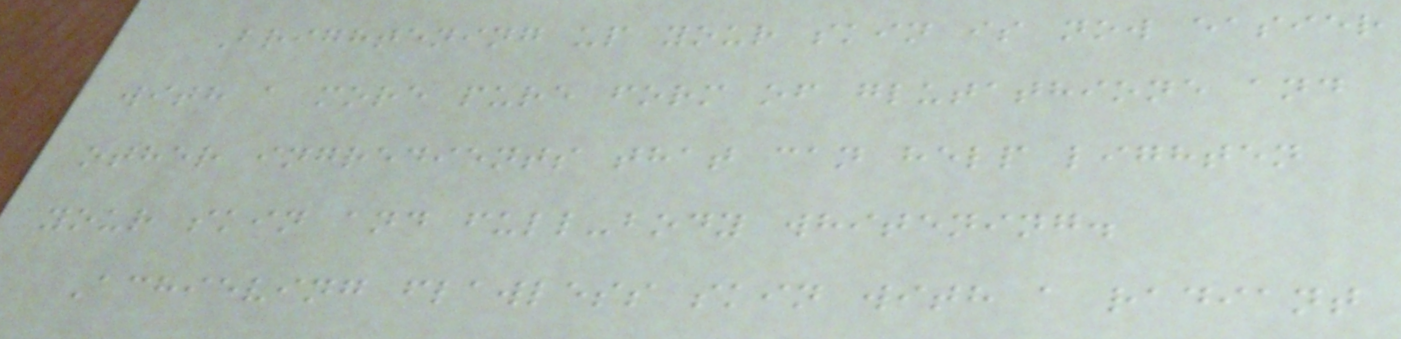Brightening up your skin is now easier
with a more pure form of glutathione and
other ingredients that can help lighten
your skin and full-body whitening.
Achieving flawless skin with a radiant
